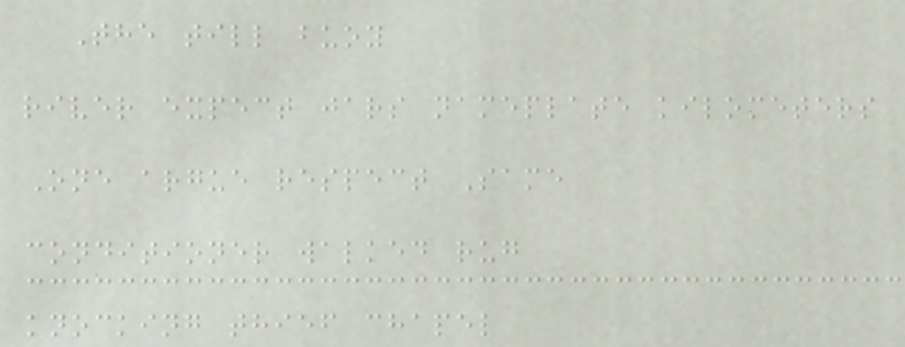The till buoy
river expect jars nameplate kilometers
One argue respect Same
conditioner walked rug
knocking thief chapel
